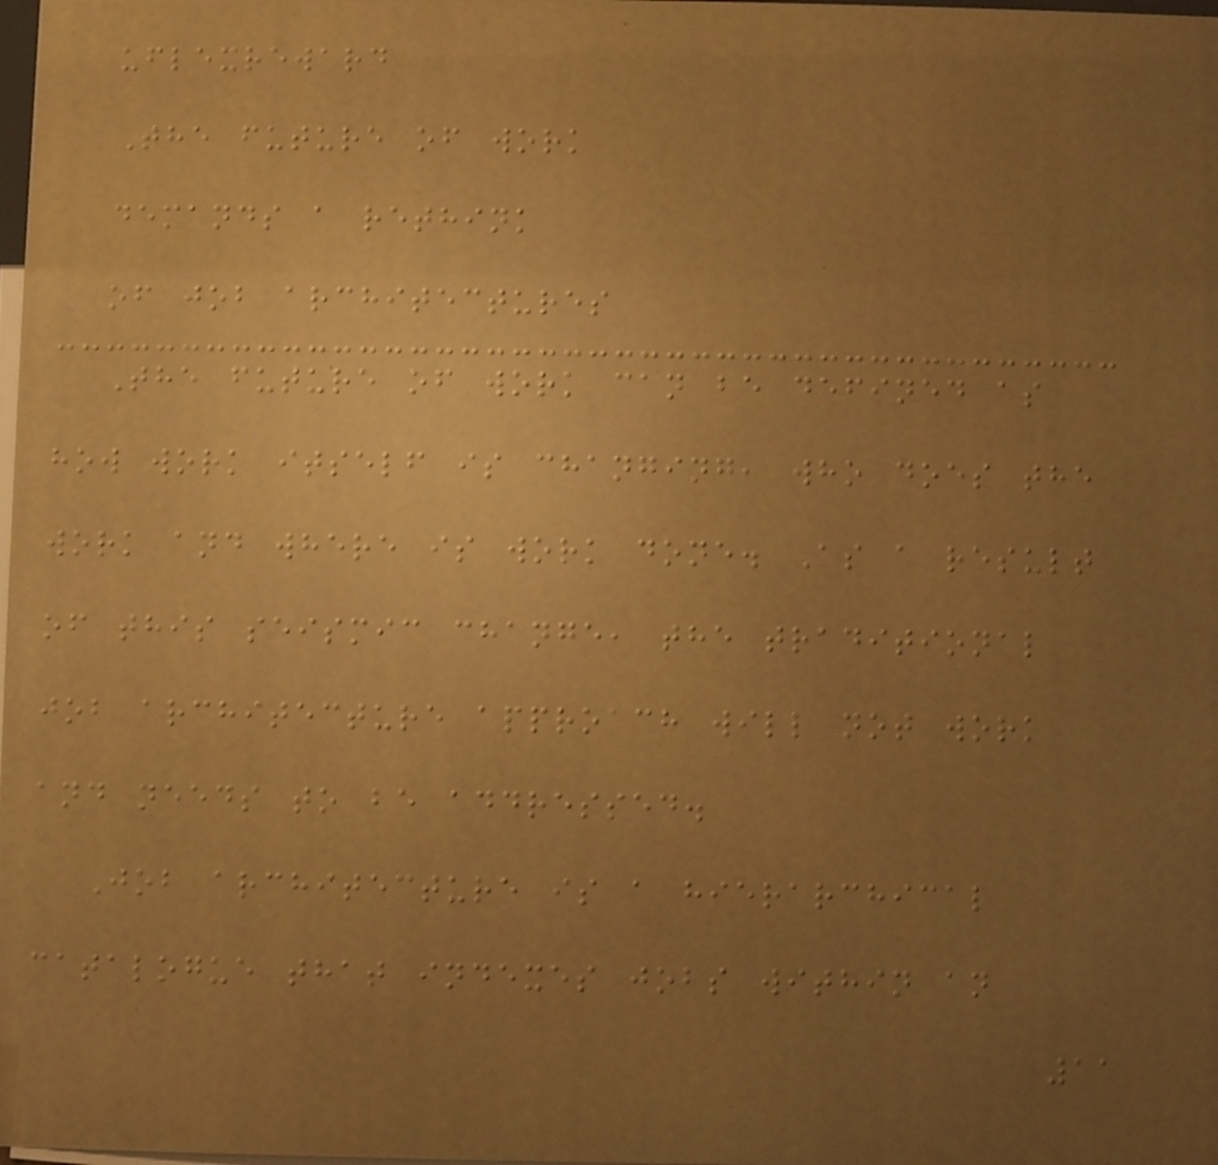uflexreward
The future of work
demands a rethink
of job architectures
The future of work can be defined as
how work itself is changing, who does the
work and where is work done. As a result
of this seismic change, the traditional
job architecture approach will not work
and needs to be addressed.
Job architecture is a hierarchical
catalogue that indexes jobs within an
11
